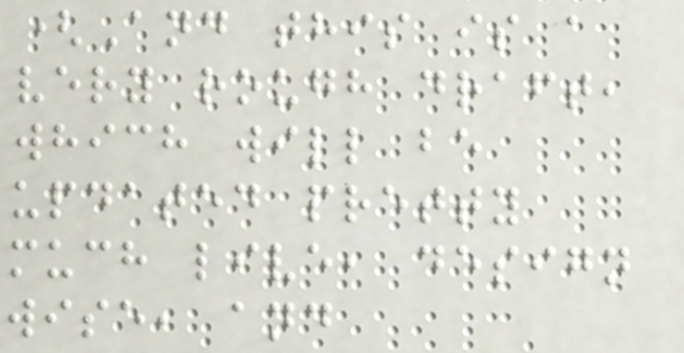(And this is a
very rough draft,
which will be
updated pretty
much live, design
wise, and
